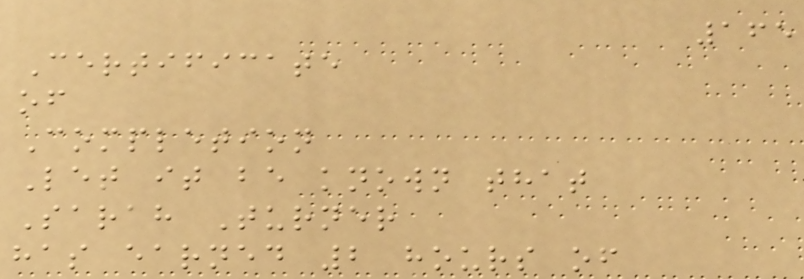165
Certificate
of
Completion
Let it be known that
Sarah Turner
has earned 2 hours of
